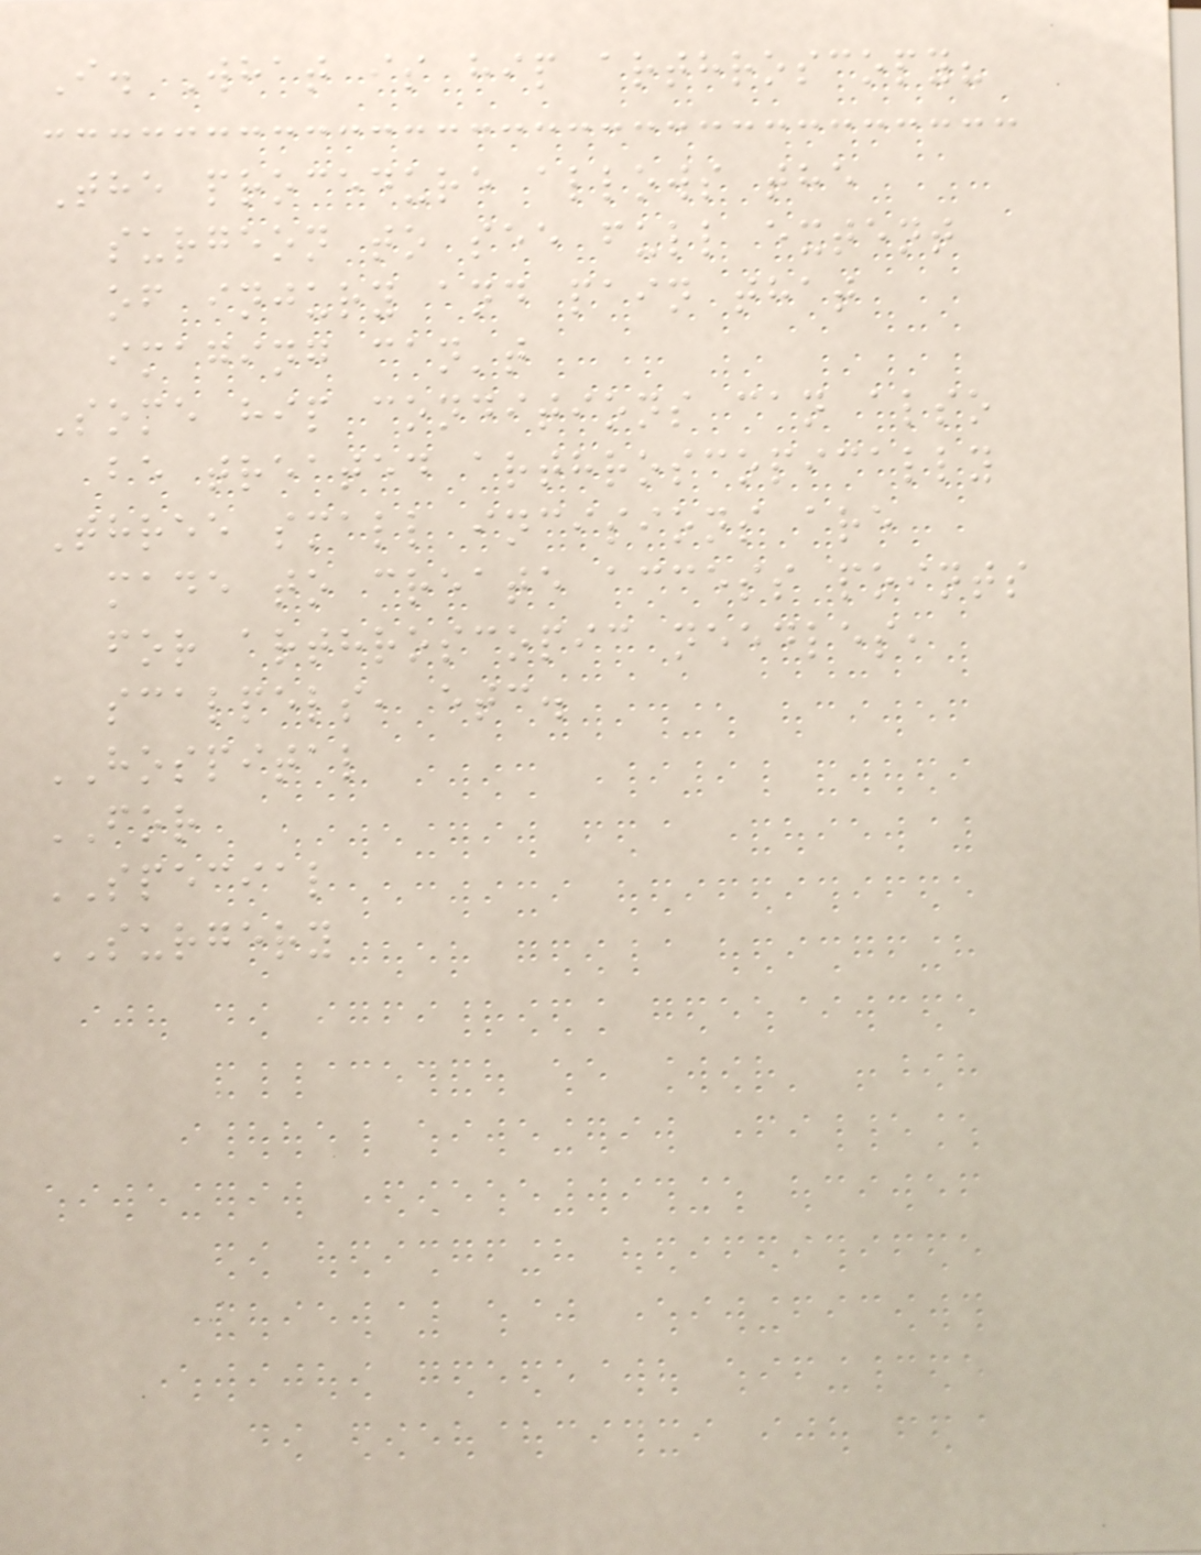I. What is hip arthroscopy?
The procedure allows the
surgeon to see full extent
of injury and pain that
imaging can't
Some hip conditions can also
be treated arthroscopically
Three small incisions are
made to create access points
for arthroscopic needles,
scalpels, etc.
HOSPITAL
FOR
SPECIAL
SURGERY
